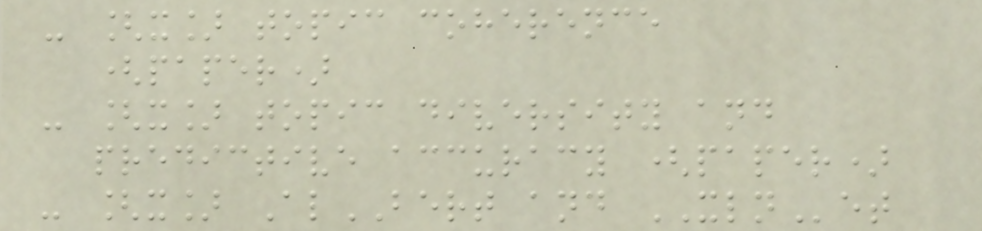- [x] topic coherence
(paper)
- [x] topic diversity and
predictive accuracy (paper)
- [x] AlBERT and XLNet
